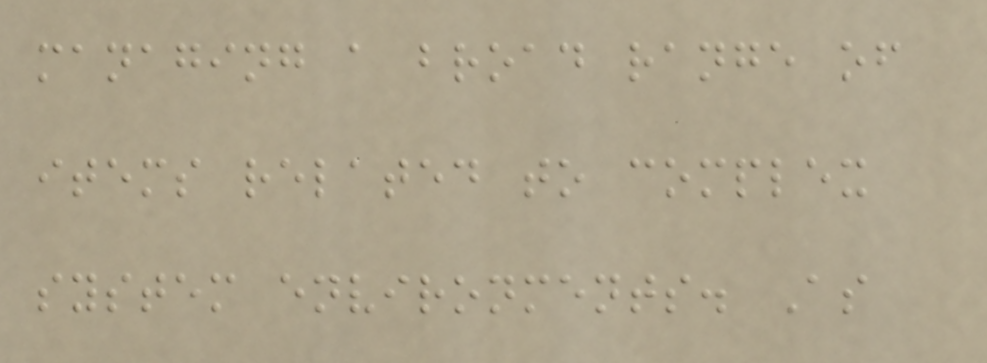managing a broad range of
items related to complex
system environments. As
